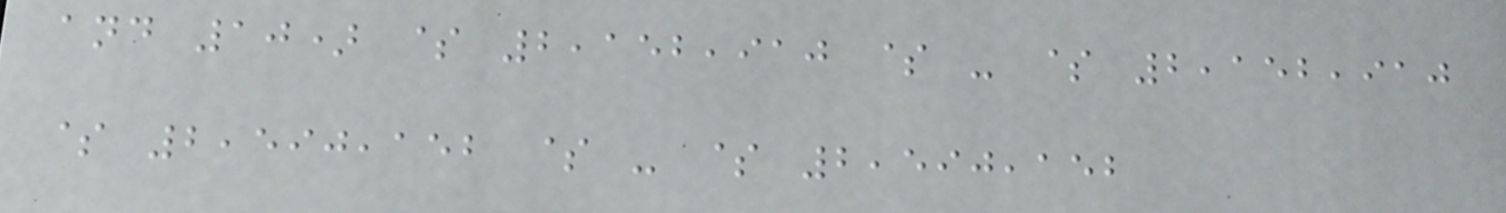and 10) $ 2,152,910 $ - $ 2,152,910
$ 2,590,152 $ - $ 2,590,152
